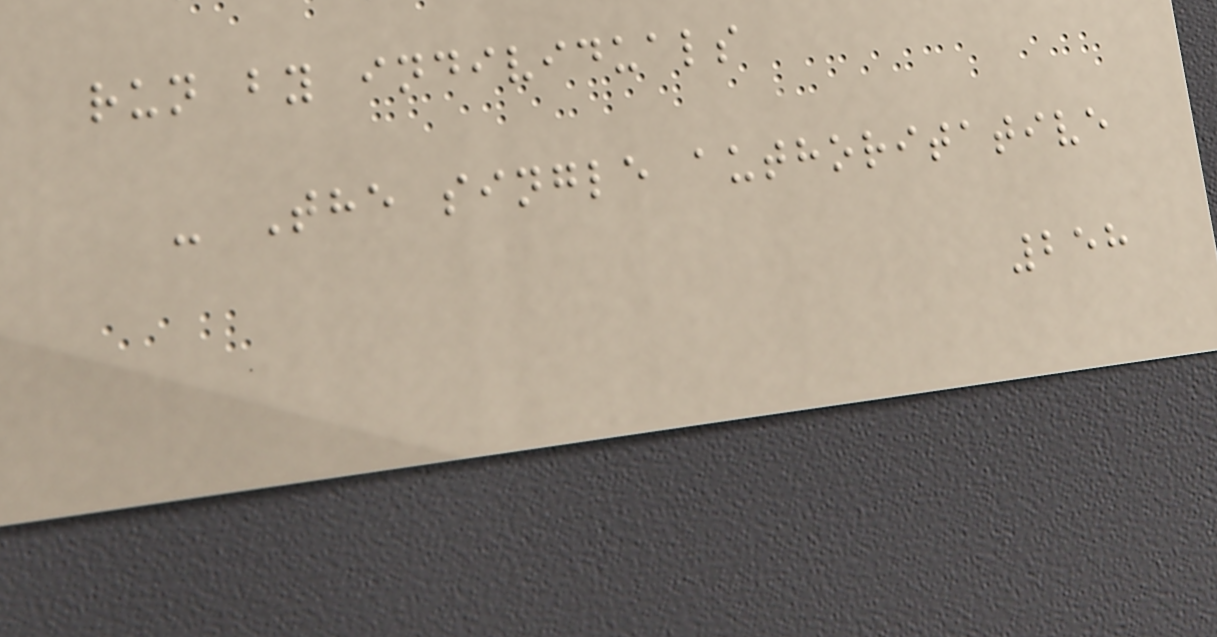run by individuals
- The single authoritative
258
